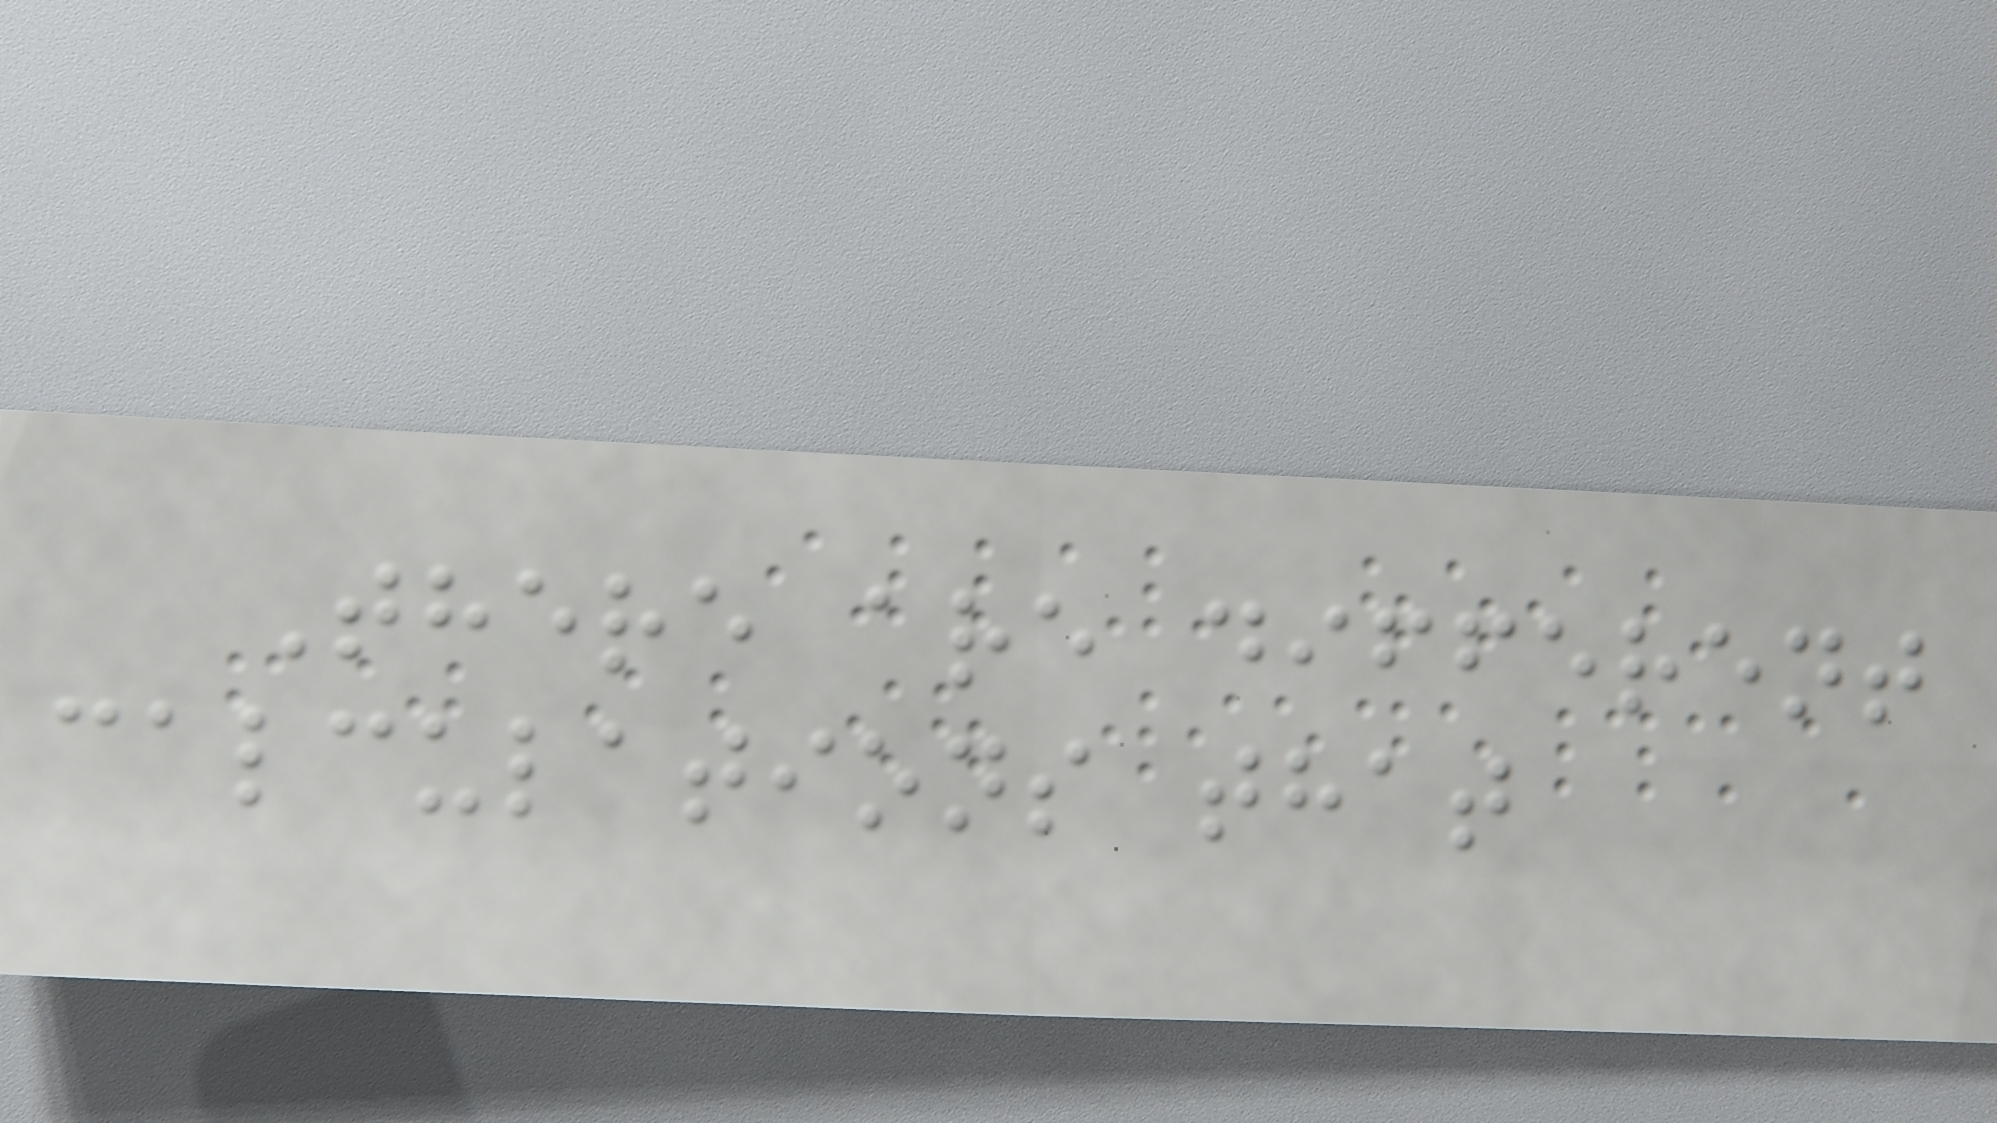There are different
calculations that
